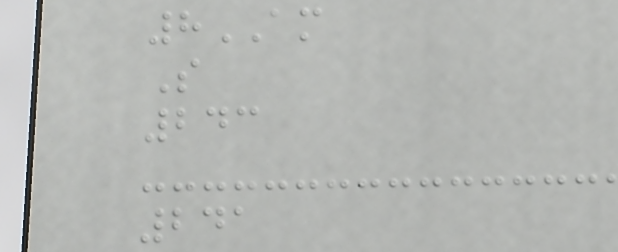8AM
S
243
241
